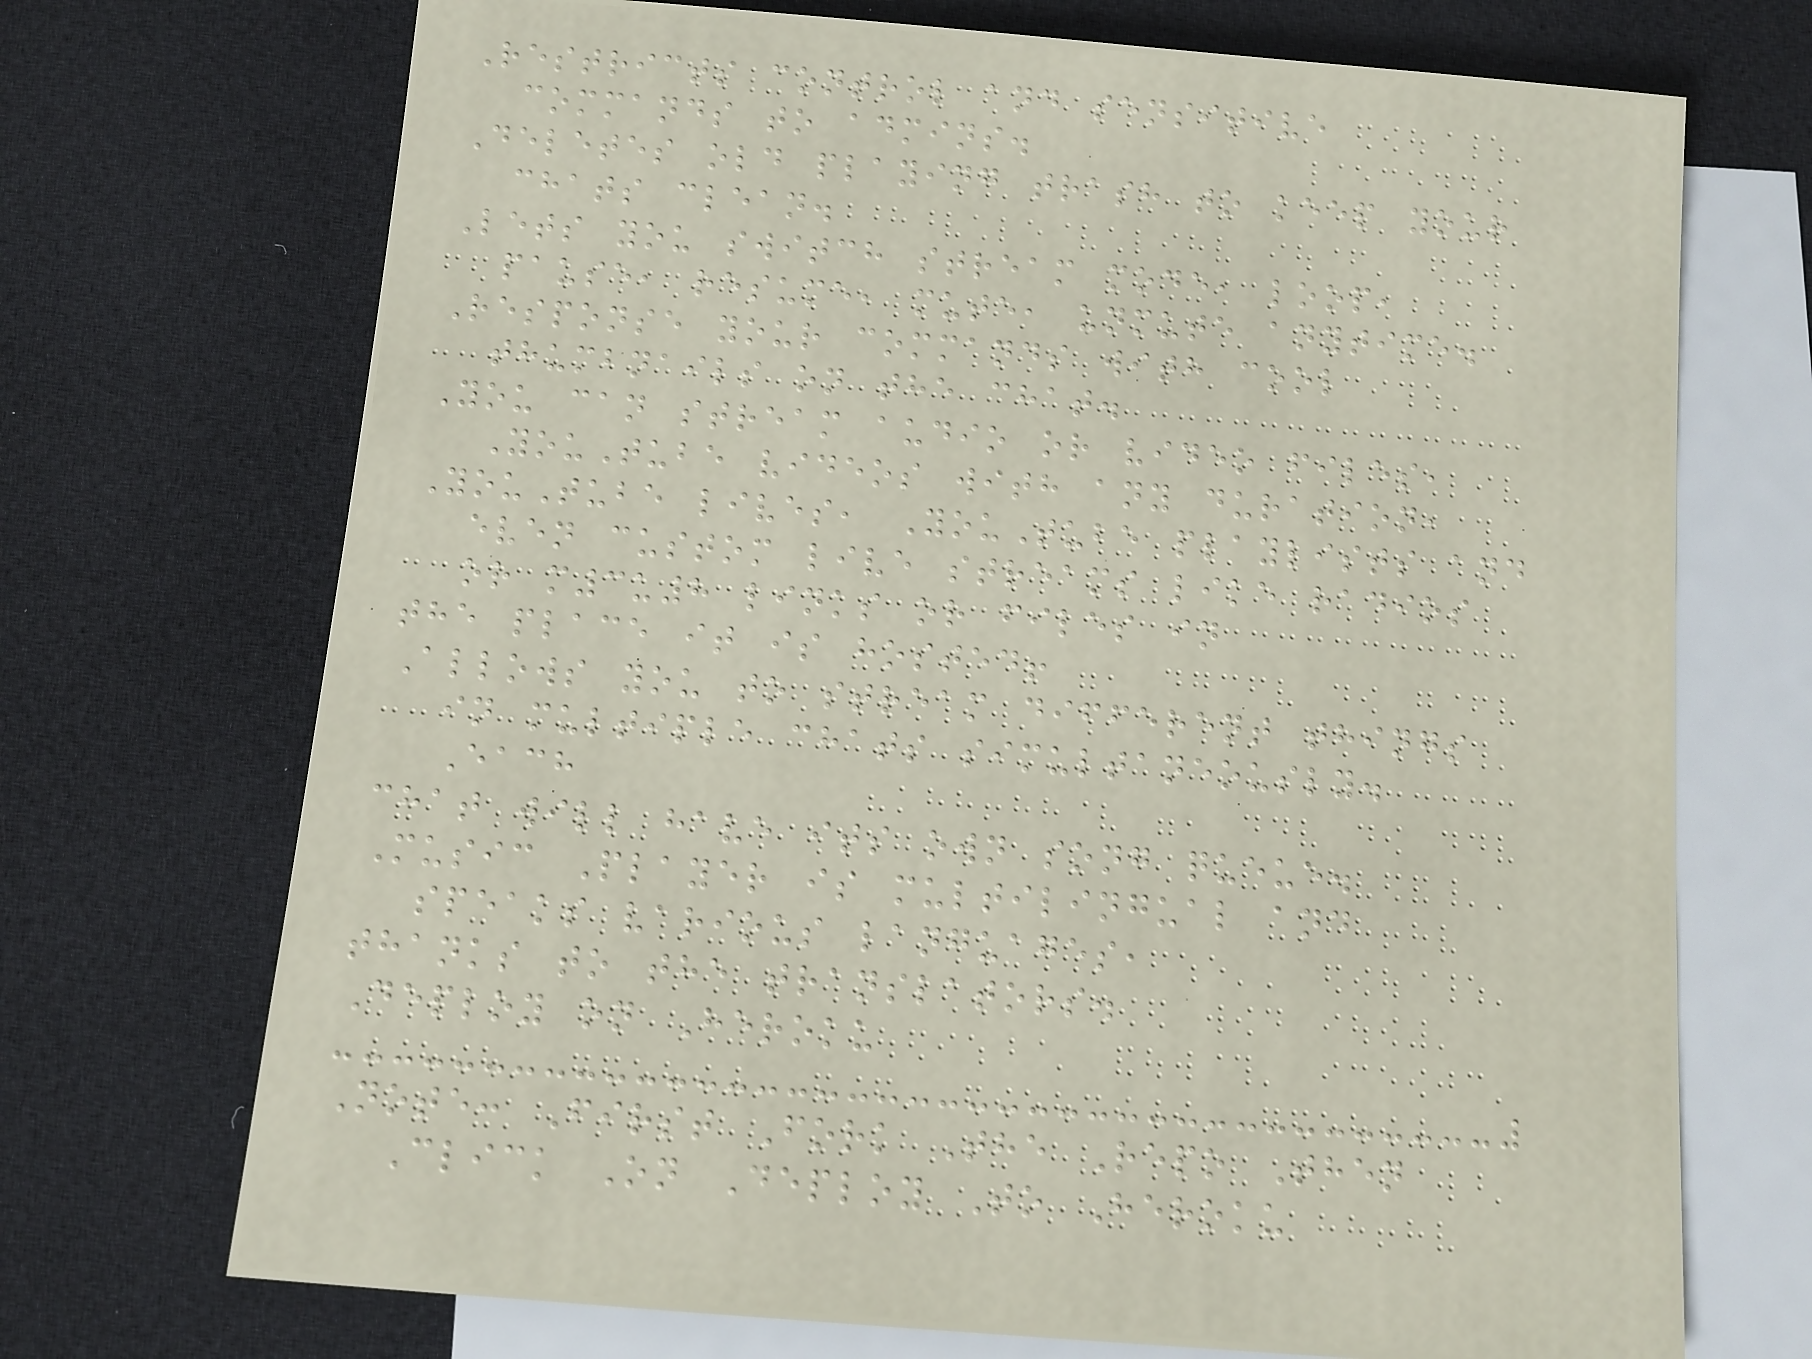Restricts control and sensitive
commands to admins.
Deletes old playing trash to keep your
chats clean.
Lets you switch stream mode, loop,
pause, resume, mute, unmute anytime.
Response your commands with cool
thumbnails on the chat.
You can stream audio or video files,
YouTube videos with any duration,
YouTube lives, YouTube playlists and
even custom live streams like radios
or m3u8 links or files in
the place it is hosted!
Allows you to stream different things
in multiple chats simultaneously.
Each
chat will have its own song queue.
Music Player is multilingual and
speaks various languages,
thanks to the translators.
Deploy on Heroku
Note: First Fork The Repo Then
Click On Deploy To Heroku
